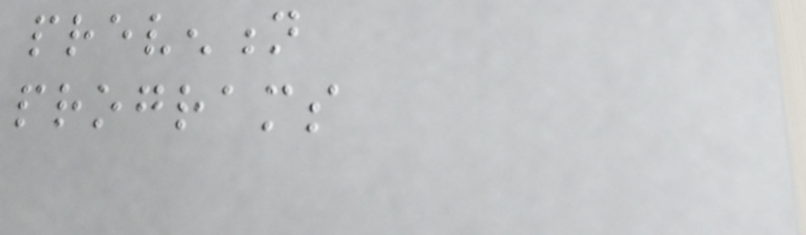prevention
programs
